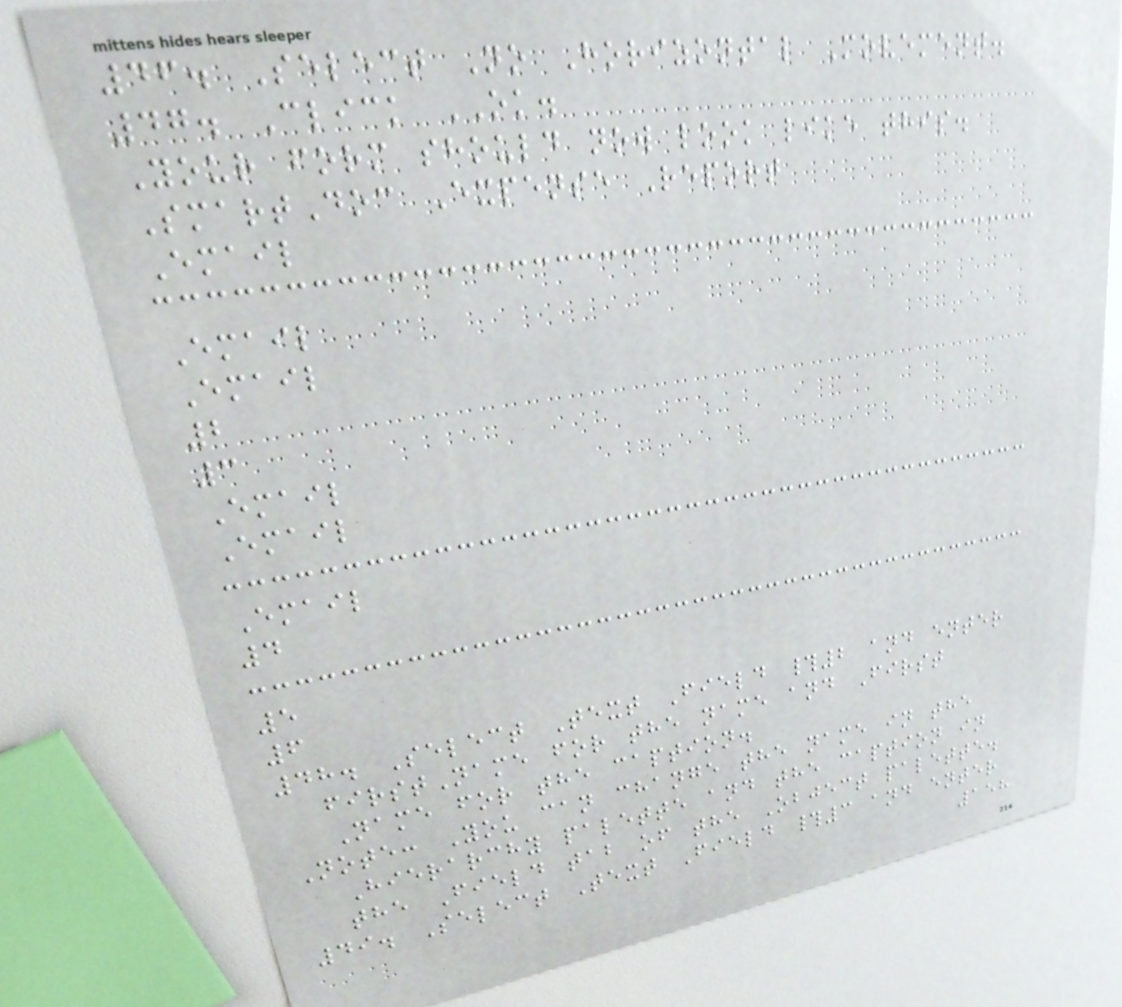46. Select No Horizontal Movement.
47. Click OK.
Your form should now look like this.
SmartDoc Expense Report
Email
Email
Email
2
3
Email
Email
Email
4
5
6
48. Select Text Field #2 and enter
firstName for the name and First
Name for the caption.
Note: You can change the name in the
Hierarchy palette and the caption in
the Field tab of the Object palette.
49. Select Text Field #3 and enter
158
